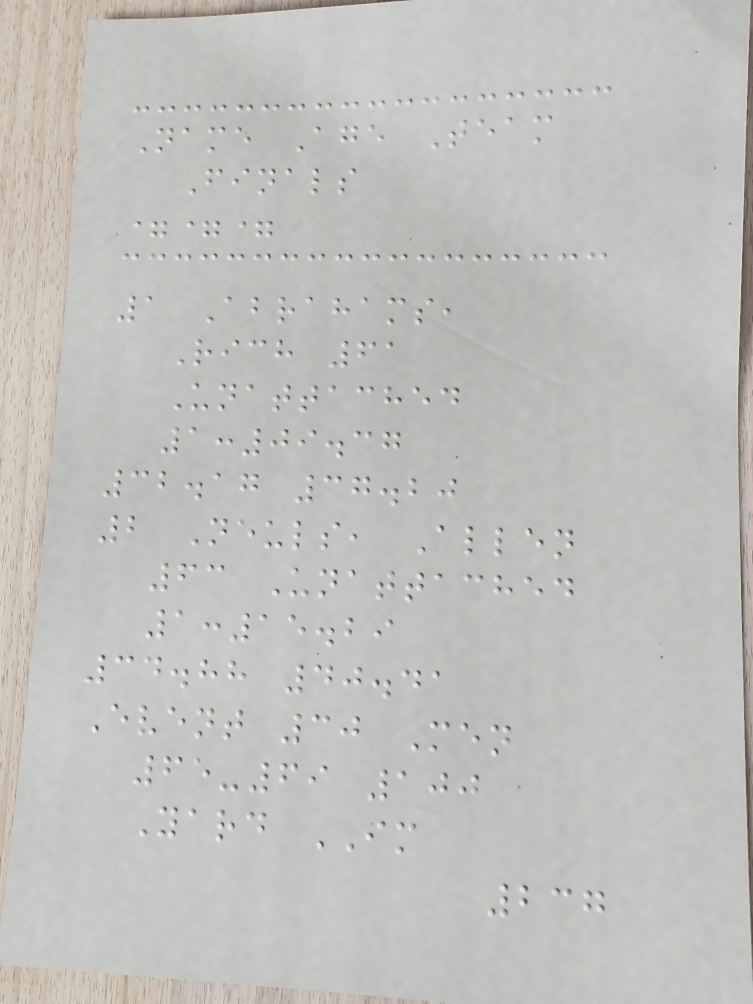Name Age Team
Finals
===
1 Abrahams,
Rich 61
Unattached
1:09.37
32.17 37.20
2 Neuls, Allen
63 Unattached
1:15.29
34.88 40.41
Event 30 Men
65-69 100
Yard IM
237
